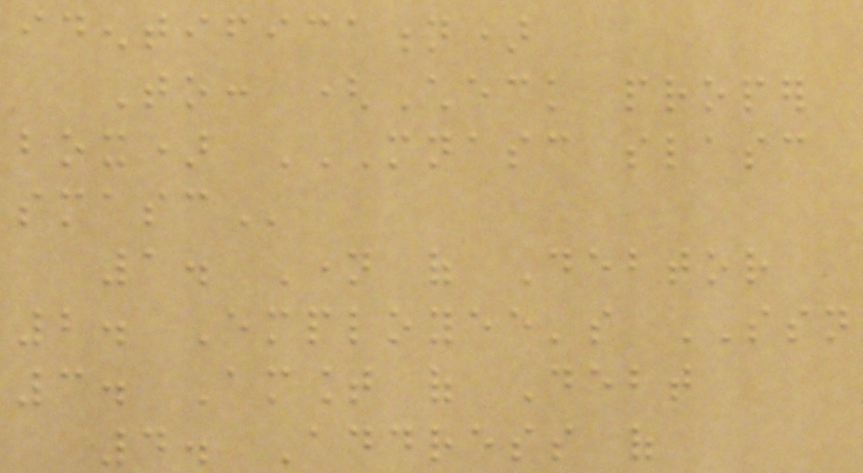identification)
To: (Check proper
box) MNASC SLASC
SMASC
1. Name of Debtor
2. Employee's SSN
3. Amount of Debt
4. Address of
